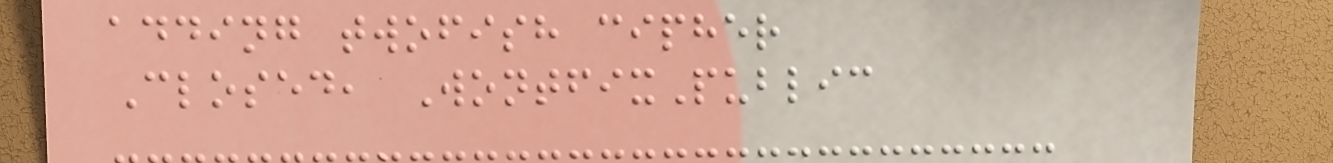adding twofish cipher
Closed, WontfixPublic
